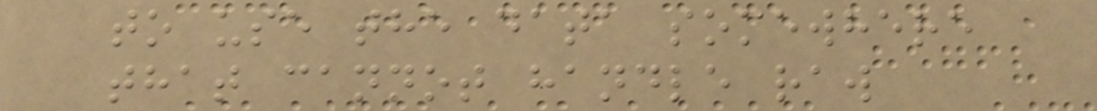to use the data somewhere
that cannot handle raw
